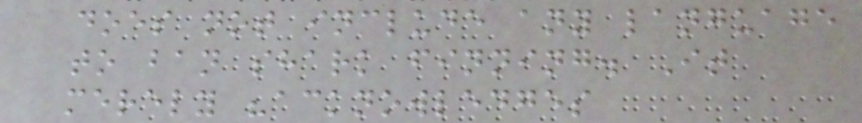does not include any language
to ban shark finning. It
merely "acknowledges
